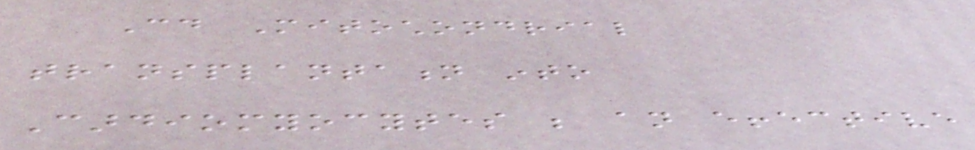Could Mitochondrial
transplantation into
Cardiomyocytes be an effective
